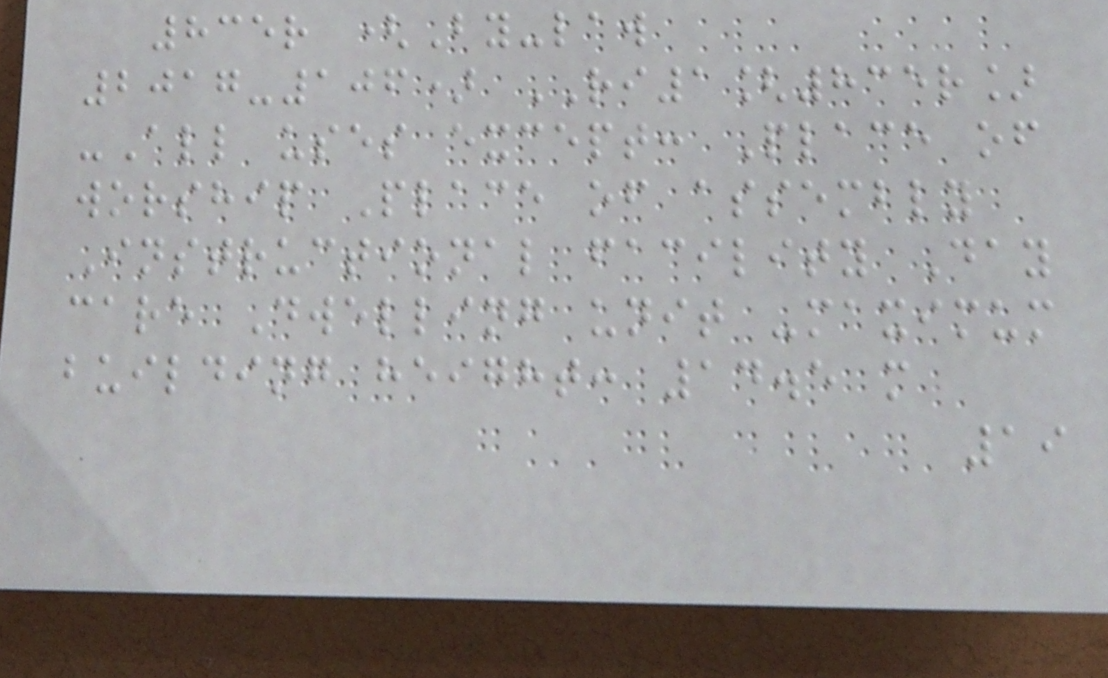835r (By-law
2017-106) RI1[835r]
-All uses except: Place of
worship Place of assembly
Instructional facility Day
care Dwelling unit -maximum
building height: 14.5 m
19
